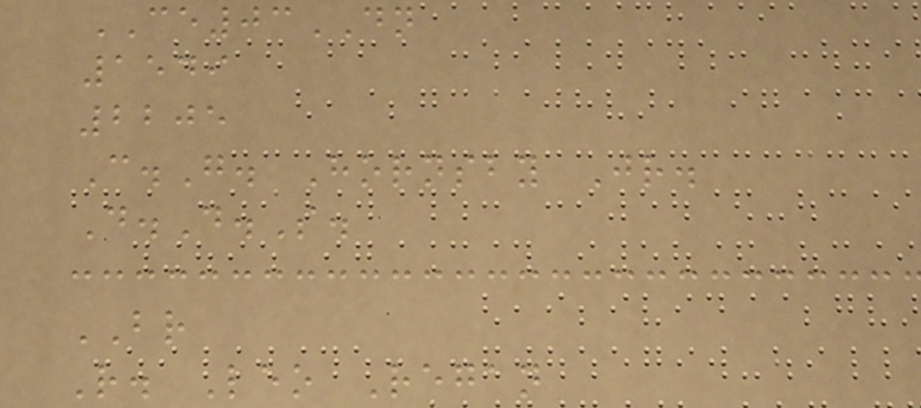CE03DN
1549
2205
C.G. Hornsby Jr.
D.D.S.
BR
R. Leo Regan
